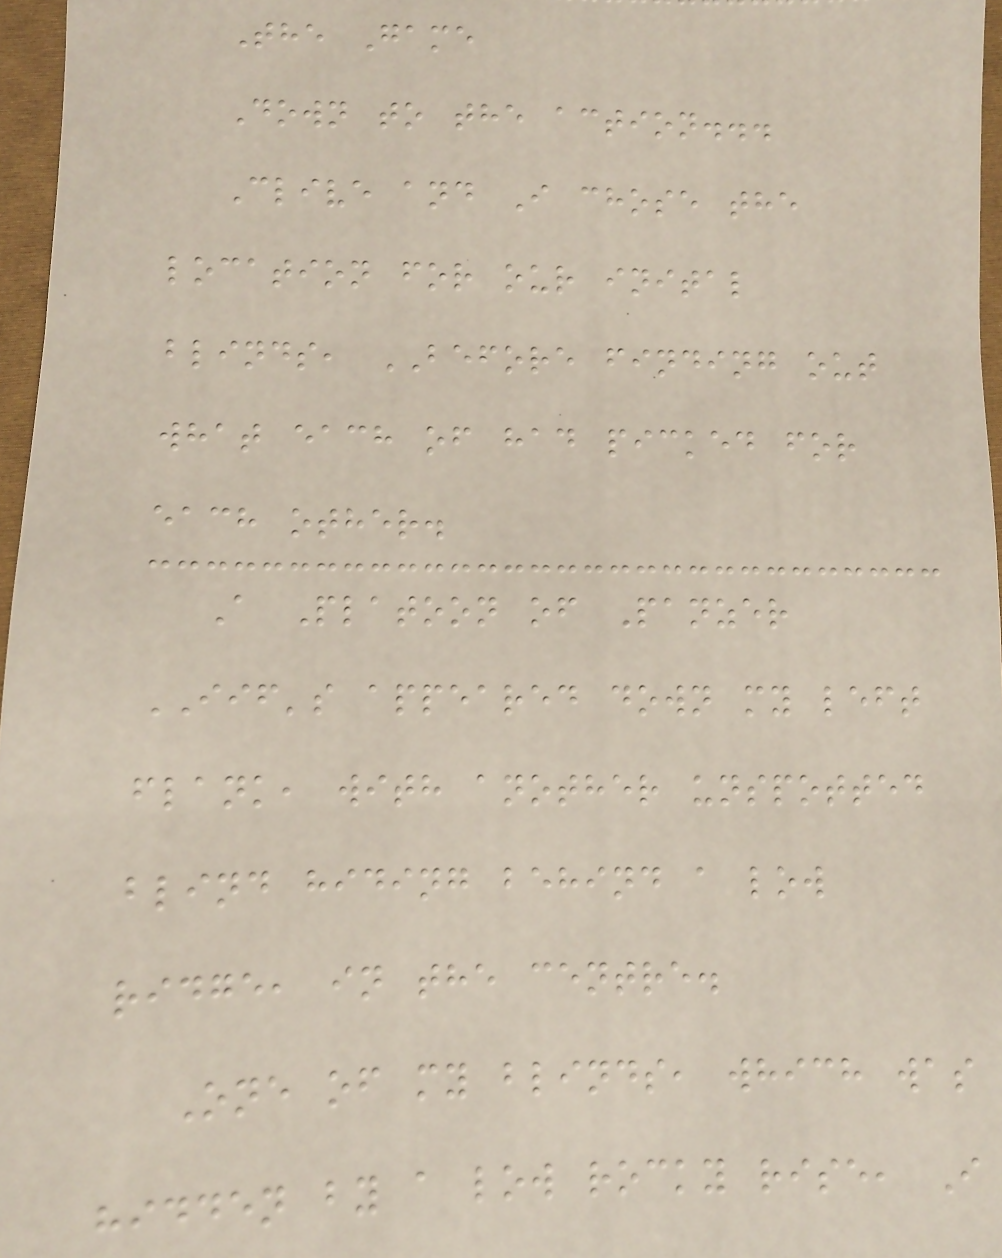The Game
Down to the action...
Clive and I chose the
location for our inital
blinds, BEFORE finding out
what each of had picked for
each other.
A Platoon of Panzer
IIF's appeared down my left
flank, with another unspotted
blind hiding behind a low
ridge, in the centre.
One of my blinds, which was
hidden by a low rocky rise, I
